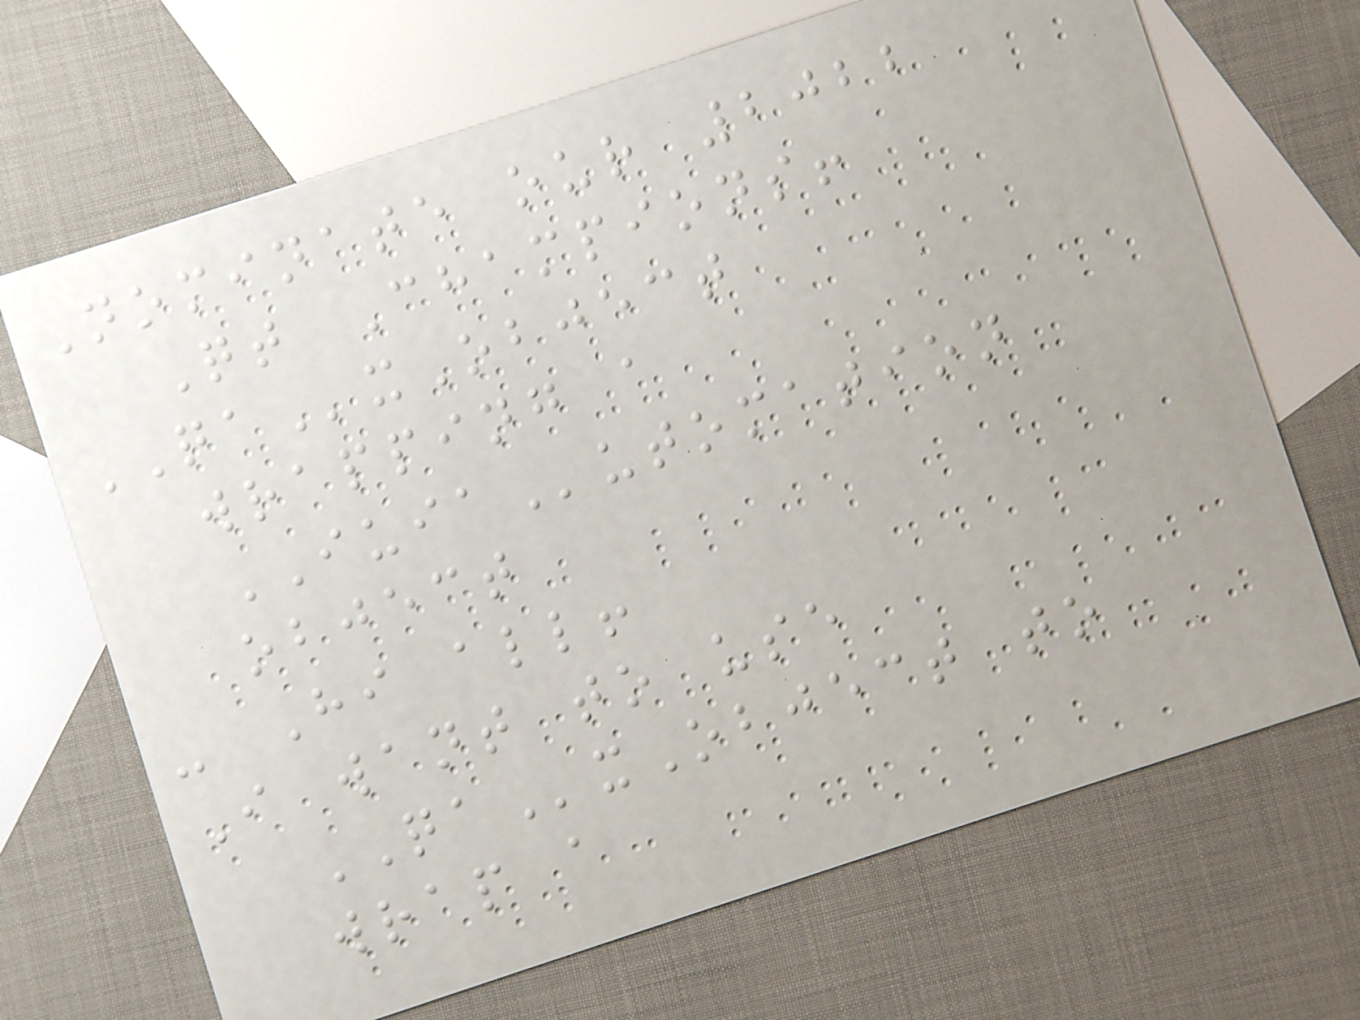Nominate our 2022
Qt Champions!
QAxObject
wrapping a
IUIAutomation
object
- Hi all!
I want to use
QAxObject to
wrap a
